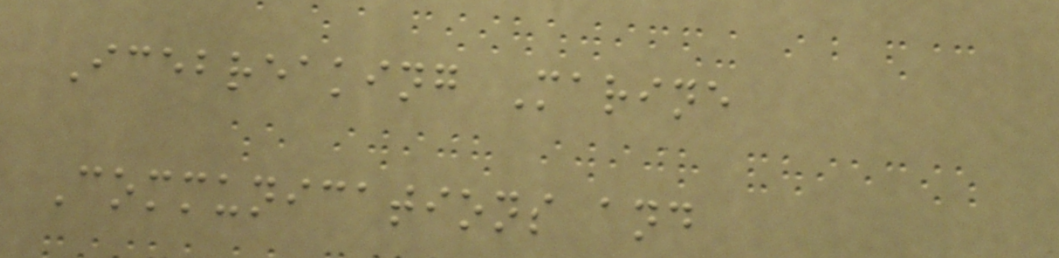Icebreaking Marine
Communications and
